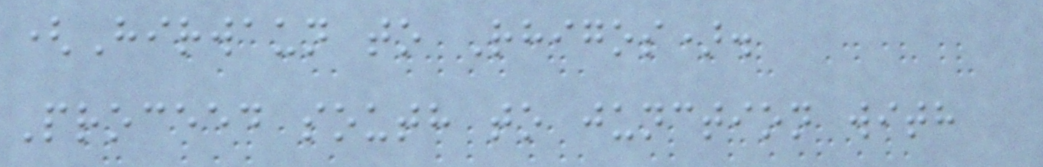(Hirwaun to Rhigos).
Proceed south to junction with
